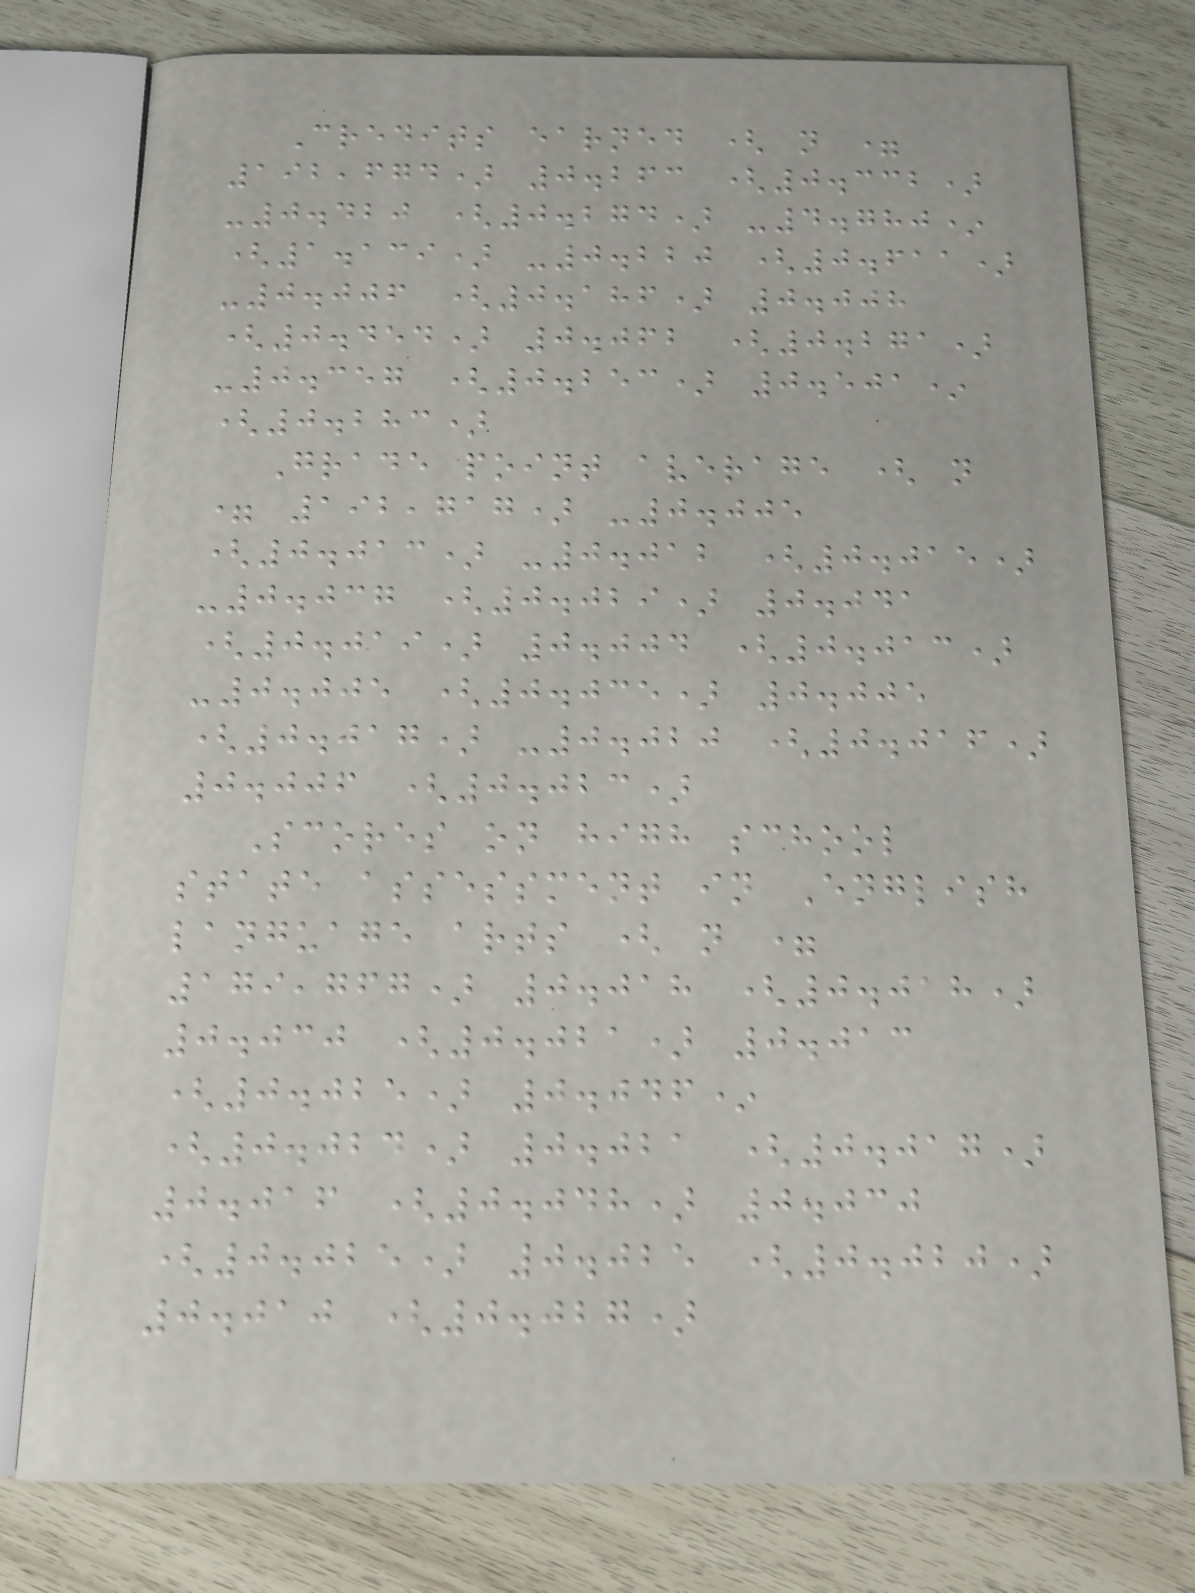Credits earned ( n =
192,674) 0.263 (0.332)
-0.420 (0.274) -4.780*
(1.139) -0.220 (0.611)
-0.006 (0.186) 0.008
(0.454) 0.062 (0.271)
-0.357 (0.253) 0.501*
(0.283)
Grade point average ( n
= 192,717) -0.005
(0.013) -0.012 (0.015)
-0.037 (0.029) 0.041
(0.019) 0.004 (0.013)
-0.005 (0.035) 0.005
(0.017) -0.020 (0.016)
0.006 (0.023)
Scores on high school
state assessment in English
language arts ( n =
179,767) 0.018 (0.018)
0.030 (0.021) 0.013
(0.025) 0.046*
(0.024) 0.021 (0.017)
0.016 (0.048) 0.030
(0.025) 0.025 (0.020)
0.010 (0.027)
